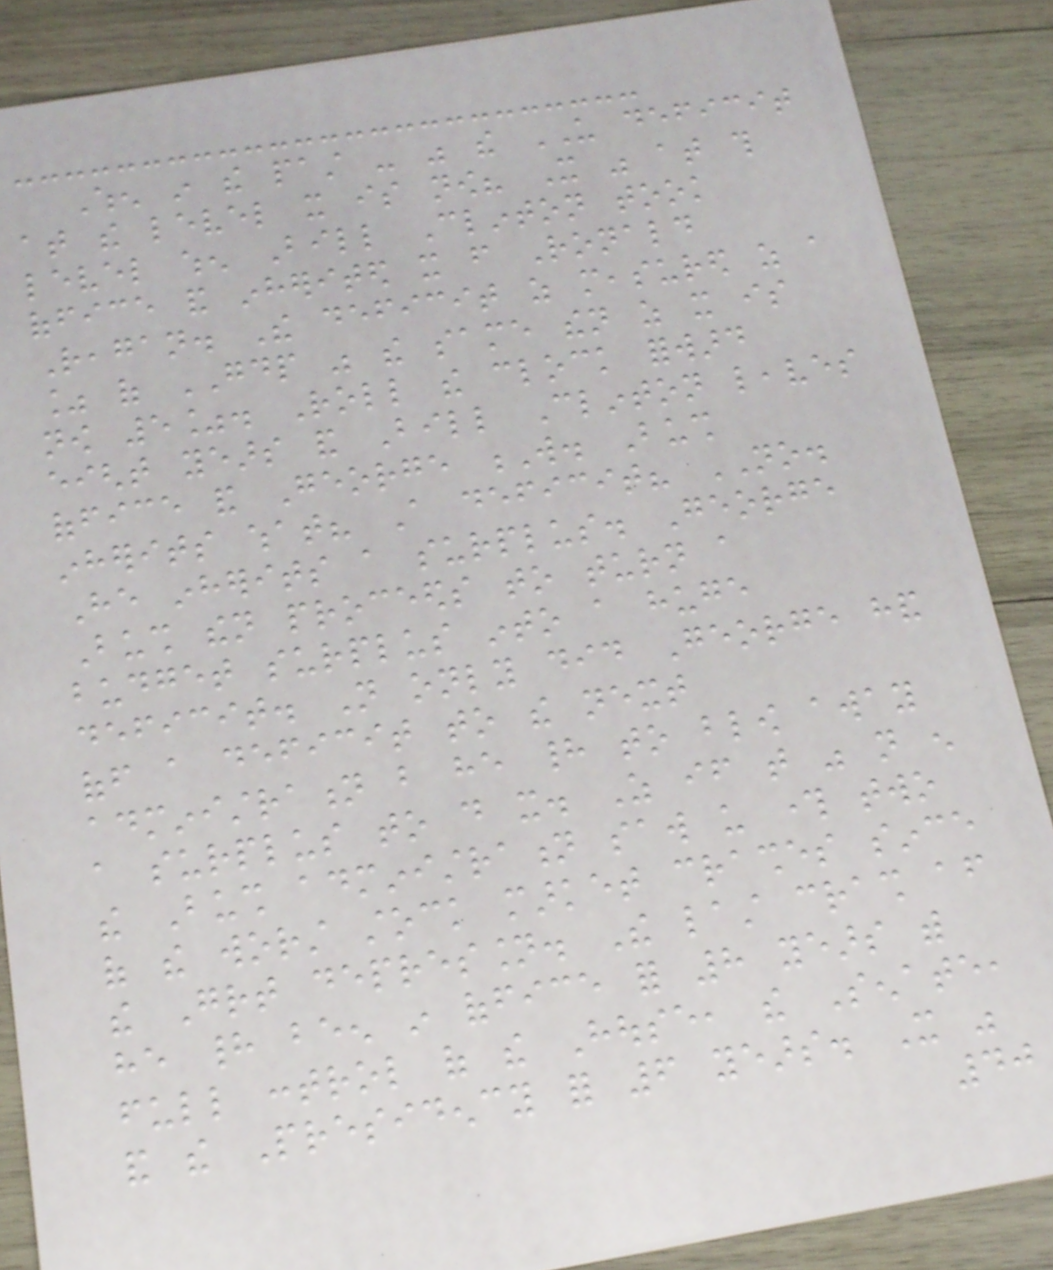When in the past - was the US deficit
at the level it is now? It was at this
level when Bill Clinton took
office and inherited it from Ronald
Reagan. The deficit as measured as a
% of GDP was the same then as it is
now 5%. Roll the clock forward
eight years and Bill Clinton leaves
office and George W. Bush
inherits what? A deficit? NO.
He inherits a surplus. George
Bush then proceeds to turn a
budget surplus into a huge
deficit. Not only did George hand
off a deficit to the next
administration but he had to blow away
a surplus to do it. As if that was not enough
the Bush administration saw us through two
of the worst stock market crashes since
the Great depression. The last crash after
he had been in office for 8 years with
full control of the House, the Senate,
and the Presidency for 6 years. It was
40
